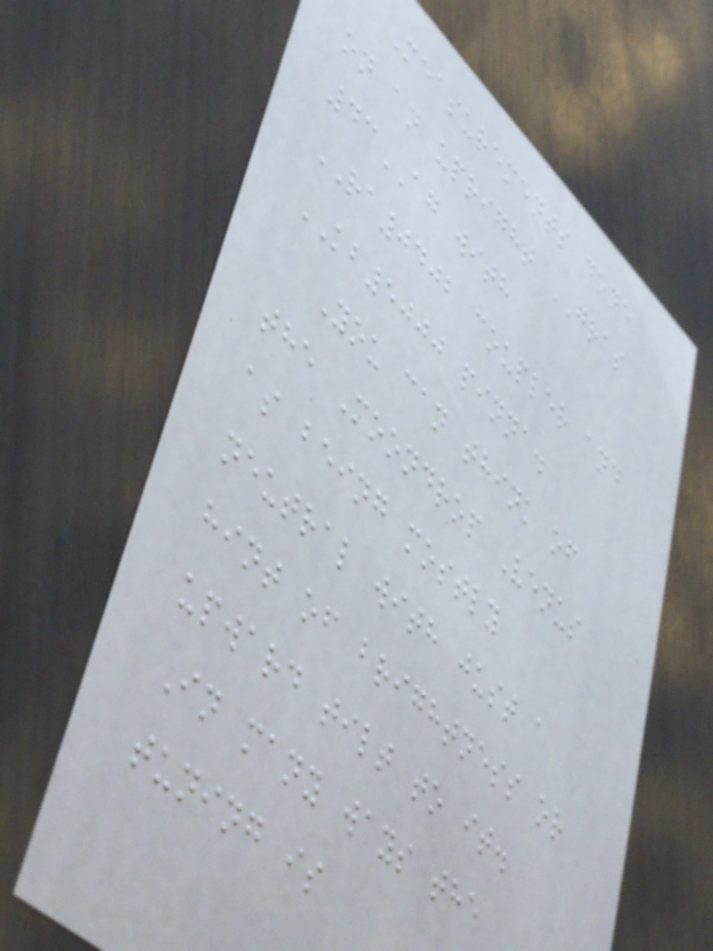Measurements done
on an upright GRAS
43AG with
RA0402 coupler and
KB5000 pinna.
You can think of
the Moondrop Venus
as being mostly
neutral with just a
hint of brightness or
upward tilt to it.
In many ways the
tuning is
